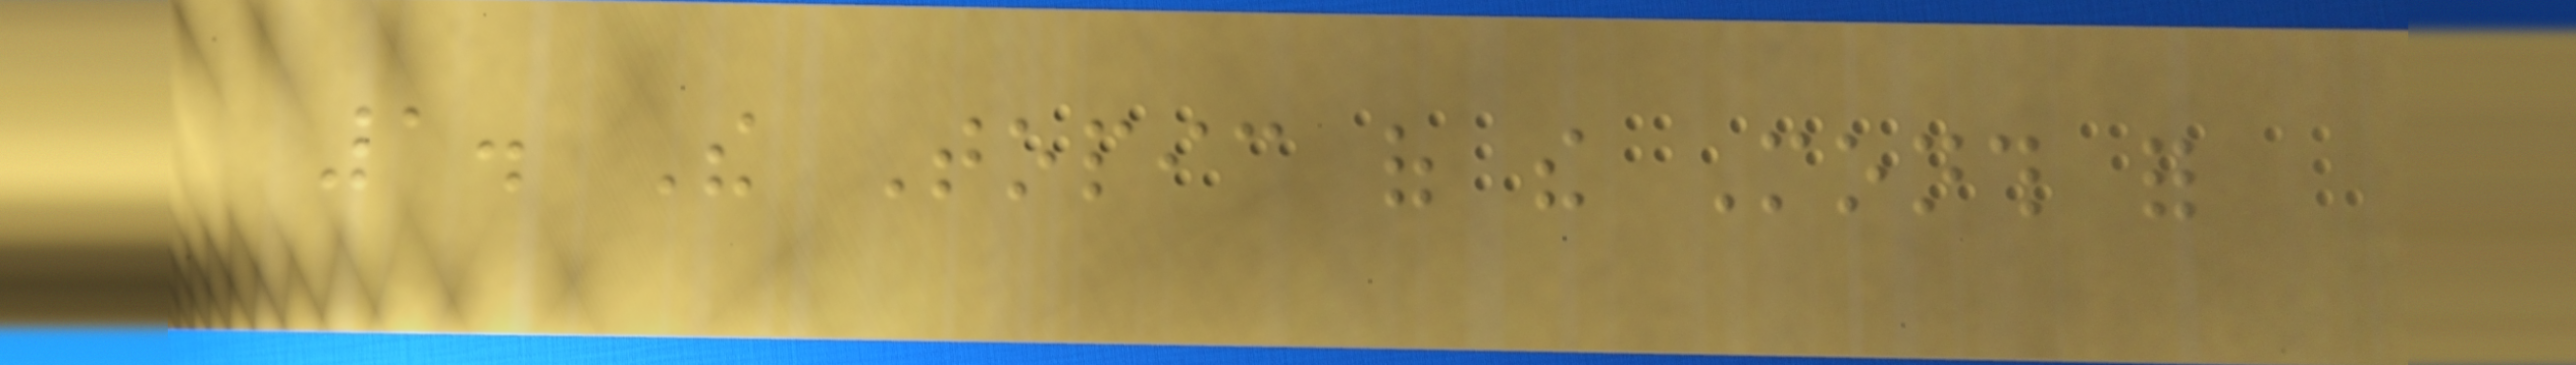1. The Topic of the Month for
